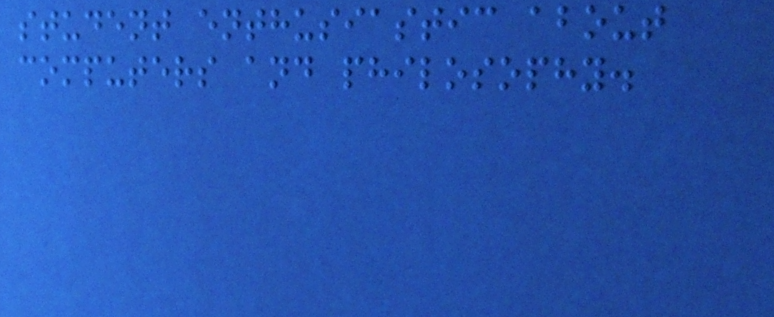student enthusiastic about
computers and philosophy.
